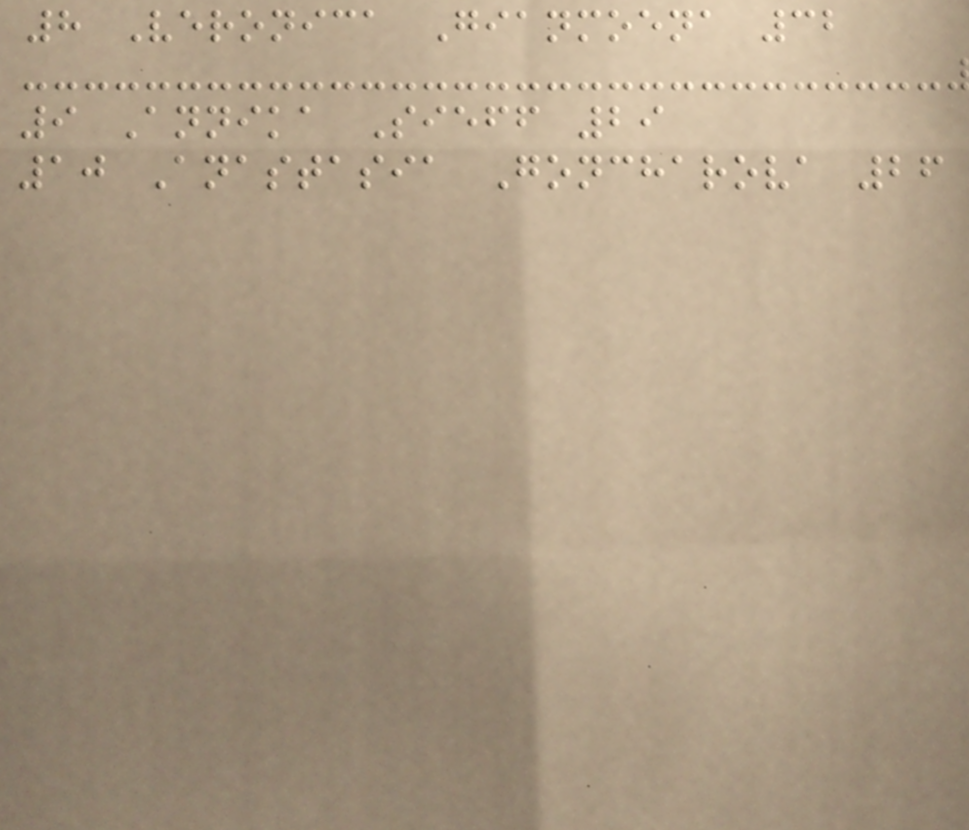8 Veronica Gianmoena 32
9 Annika Sieff 29
10 Anastasia Goncharova 26
